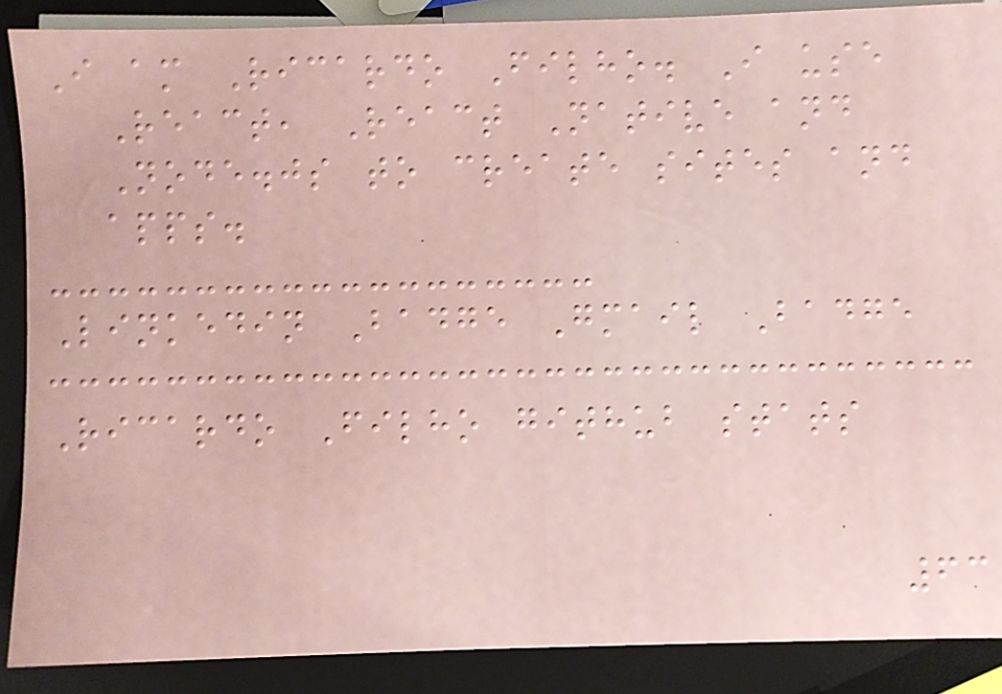I am Ricardo Filho. I use
React, React Native and
Node.js to create sites and
apps.
Linkedin Badge Gmail Badge
Ricardo Filho github stats
63
